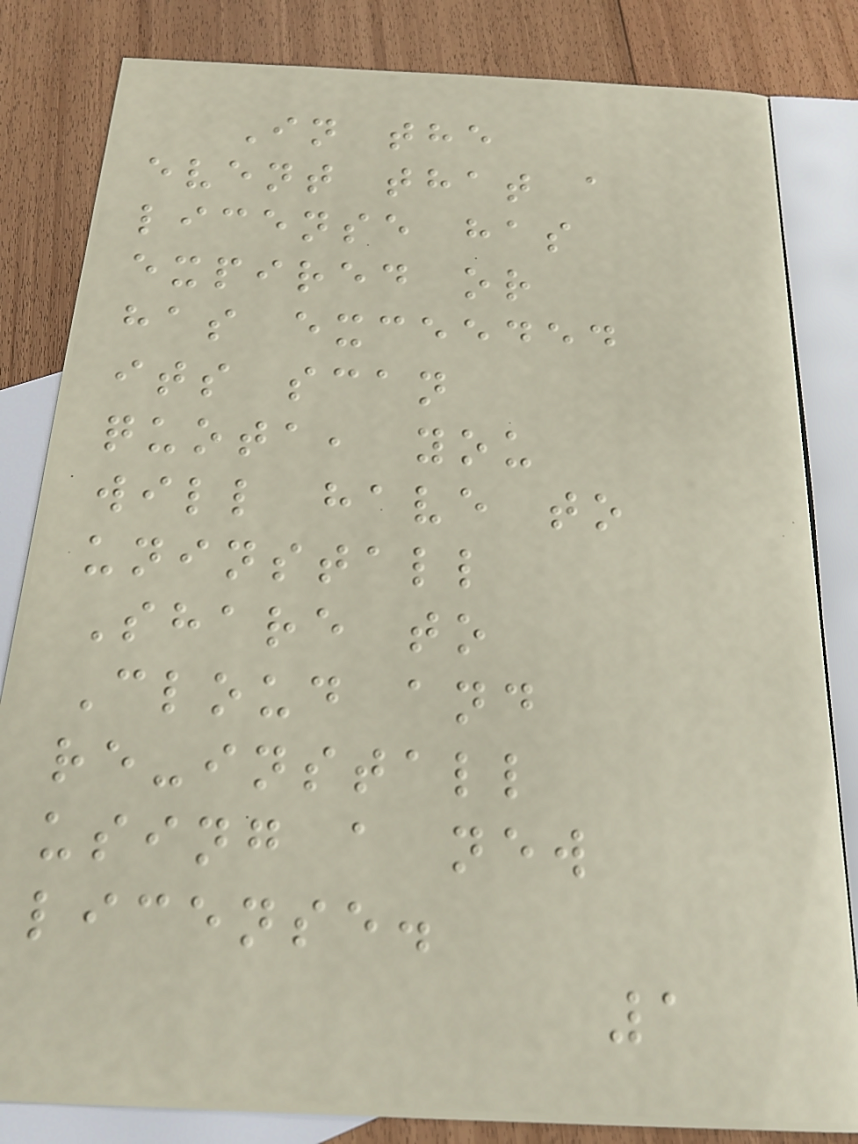In the
event that a
license has
expired or
has exceeded
its scan
quota, you
will have to
uninstall
Share to
Cloud and
re-install
using a new
license.
1
